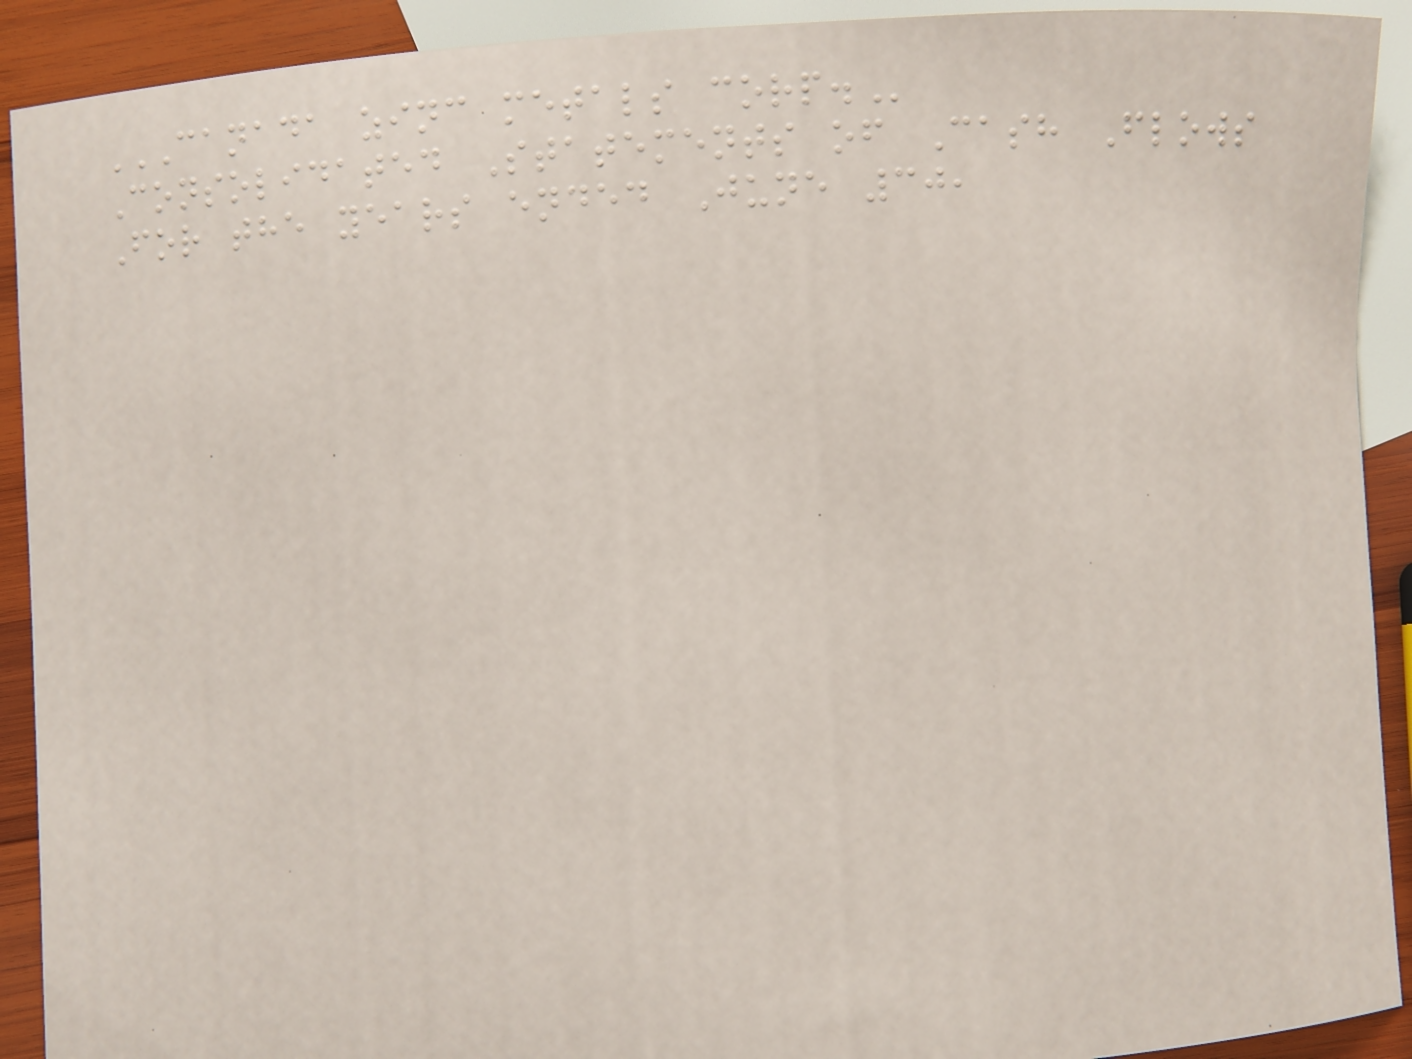CANADA ZINC METALS CORP.
Consolidated Statements of Cash Flows
For the years ended June 30,
